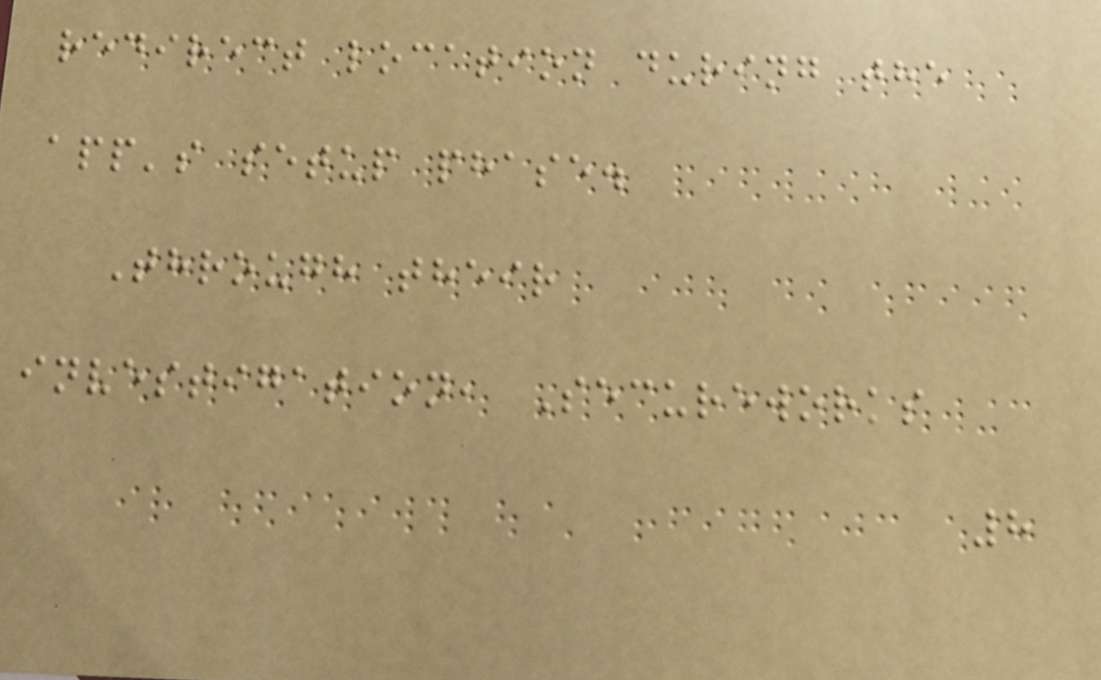redirect location during the
app's setup phase.
Through their
investigation, Secureworks
8
